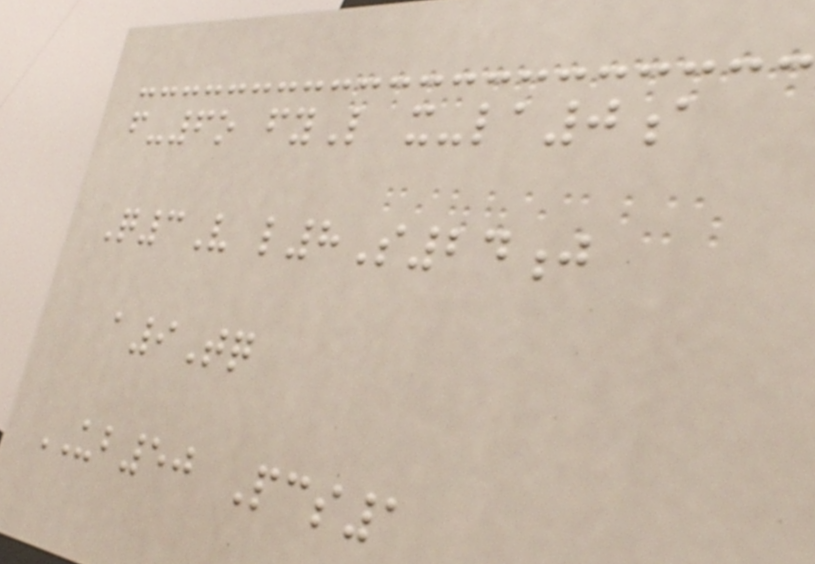f-6o fyL x-la0a
Q3V l8S24j
a9Tq
UB50 Pcs1
